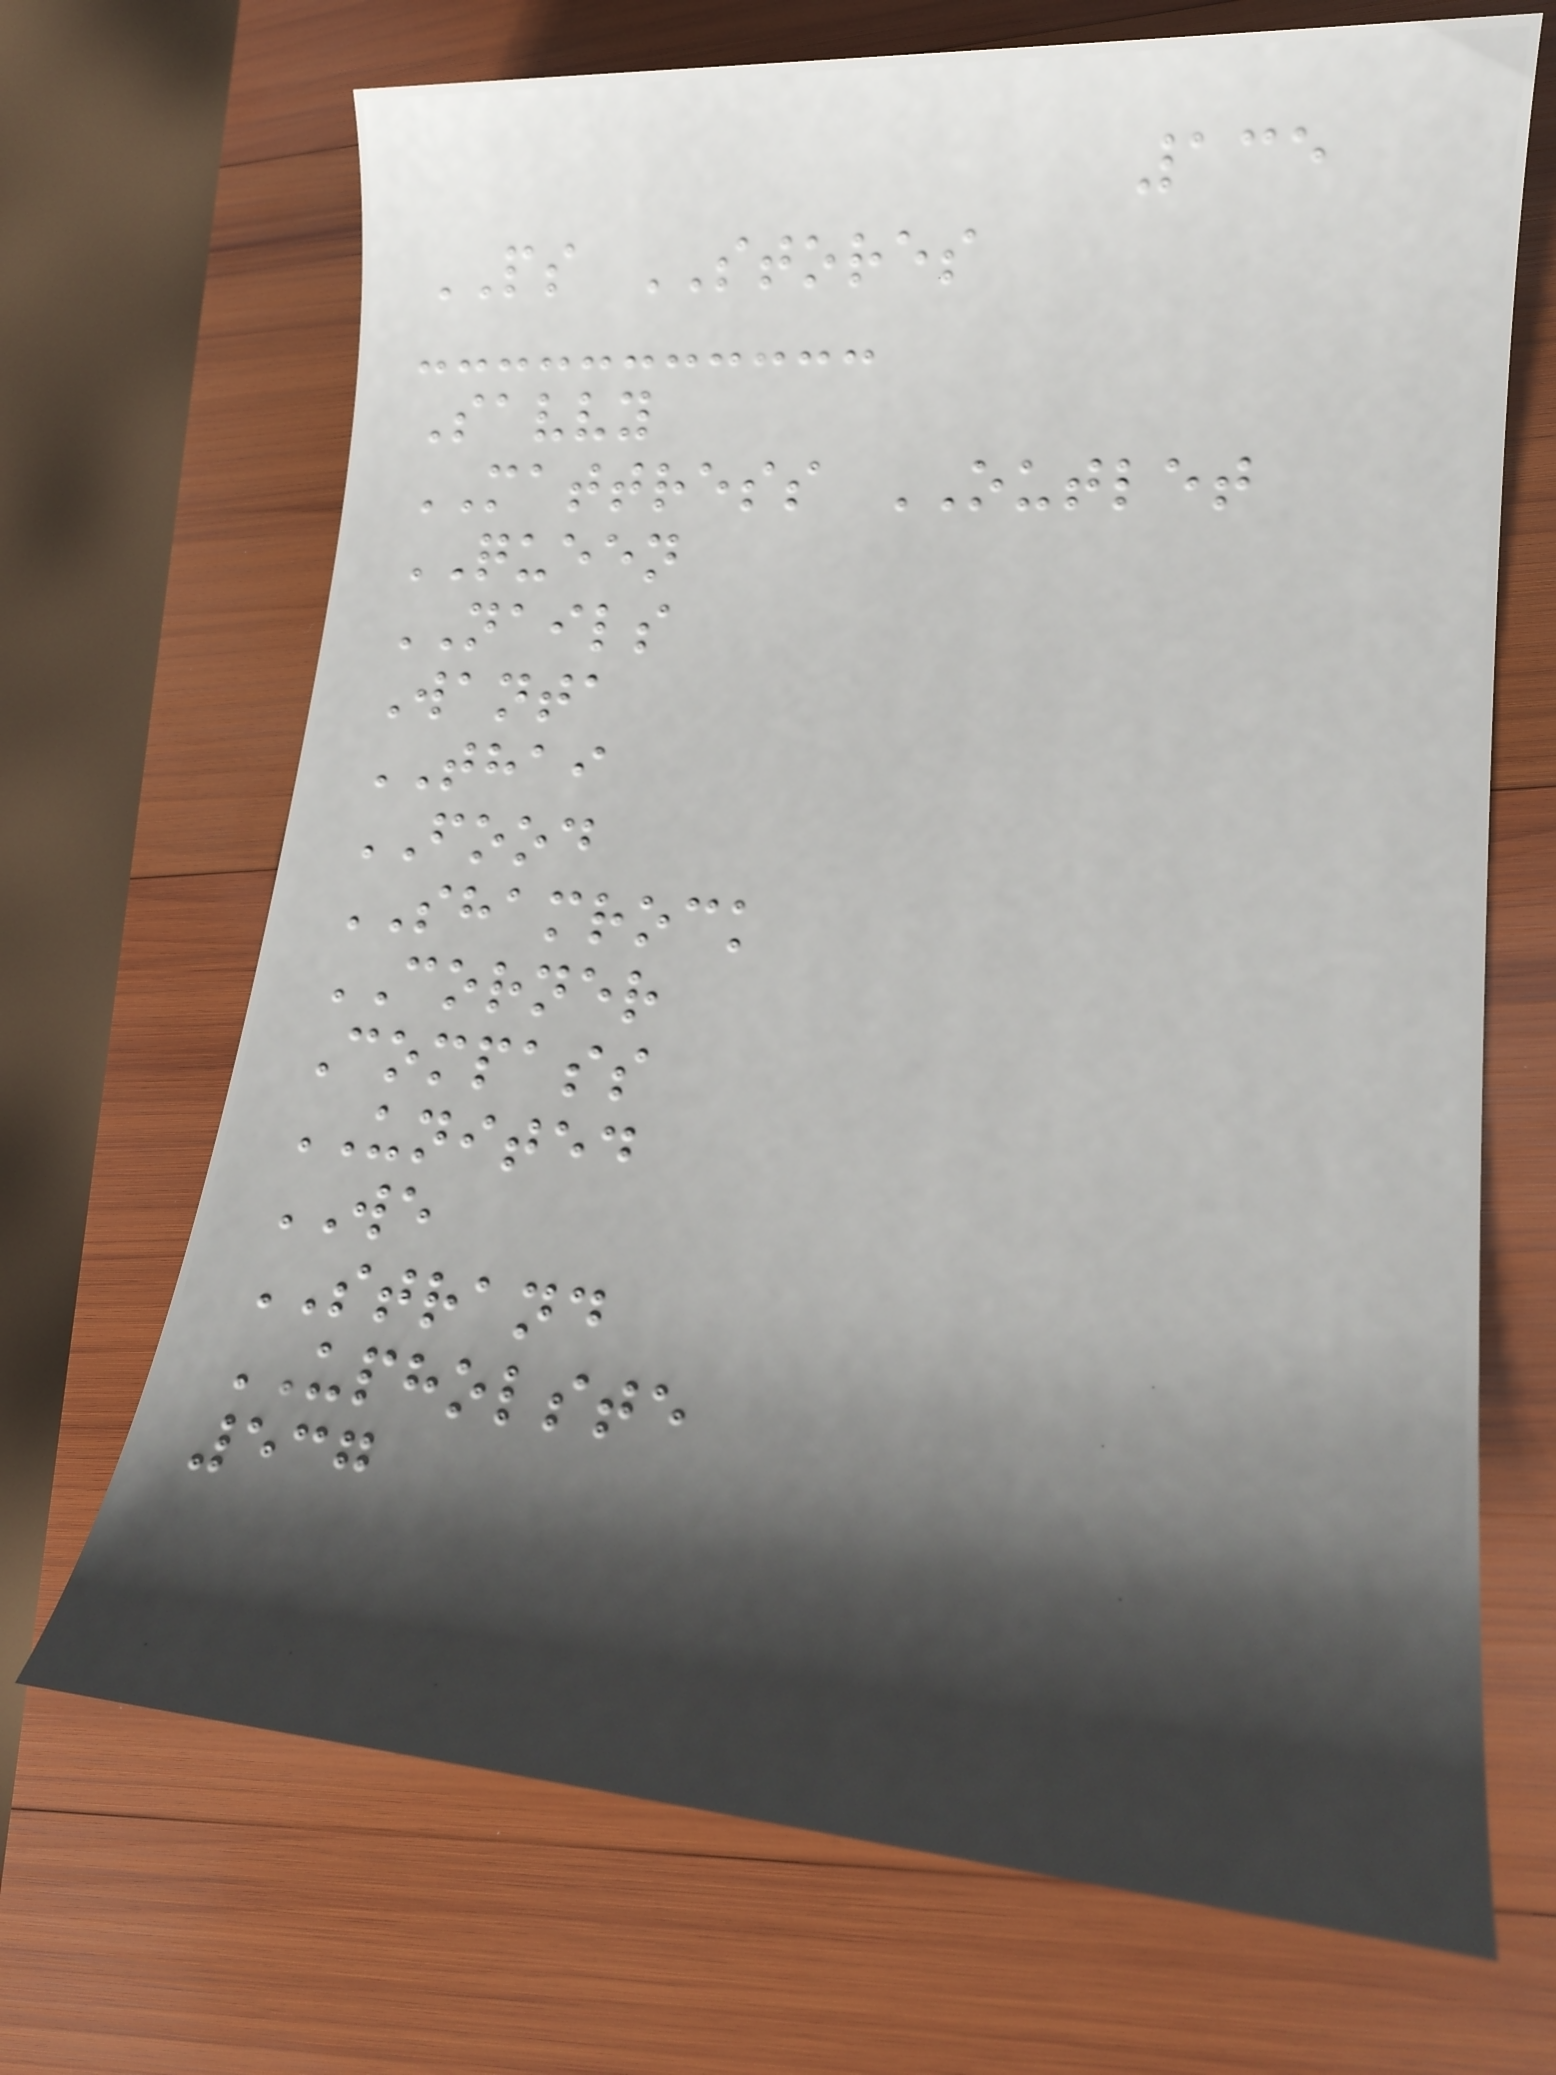135
PS STORES
Savvy
MATTRESS OUTLET
QUEEN
NAILS
Wanta
THAI
FOOD
SHAMROCK
CORNER
Compass
UNITED
WE
STRAND
UPHOLSTE
537
